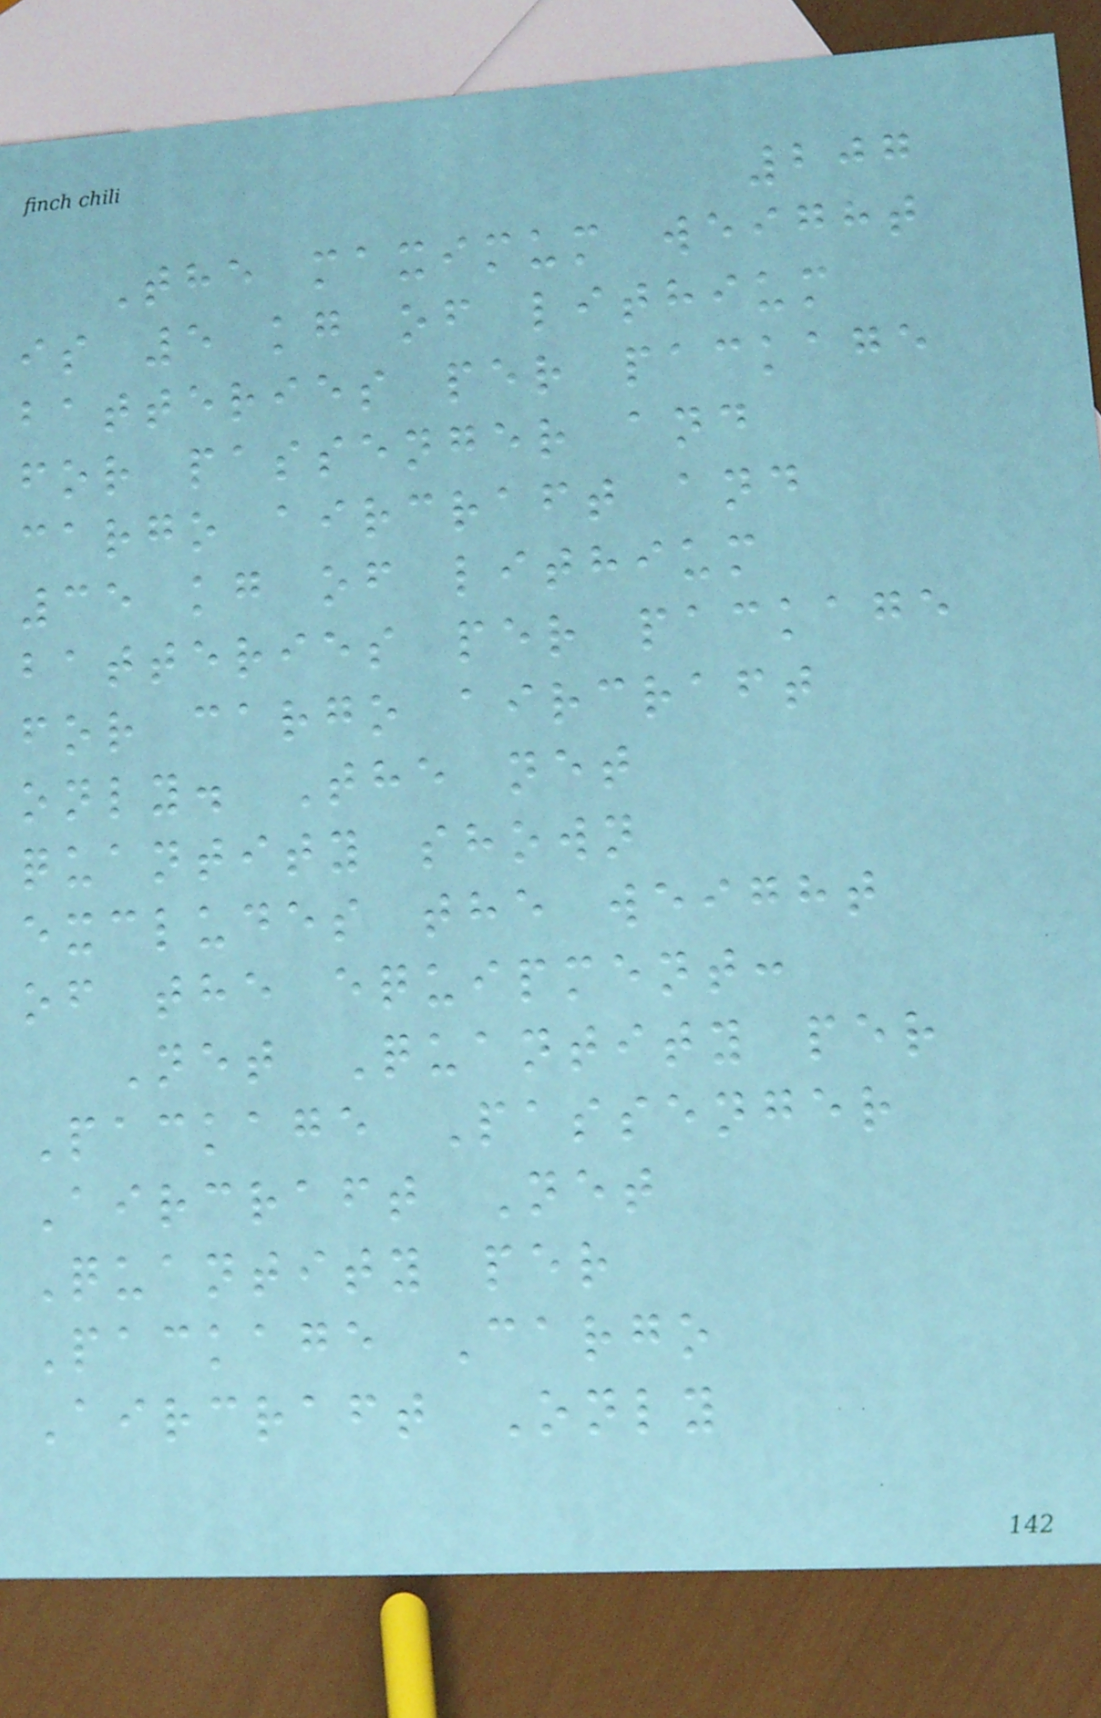207
The maximum weight
is 5 kg of lithium
batteries per package
for passenger and
cargo aircraft and
35 kg of lithium
batteries per package
for cargo aircraft
only. The net
quantity shown
excludes the weight
of the equipment:
Net Quantity per
Package Passenger
Aircraft Net
Quantity per
Package Cargo
Aircraft Only
